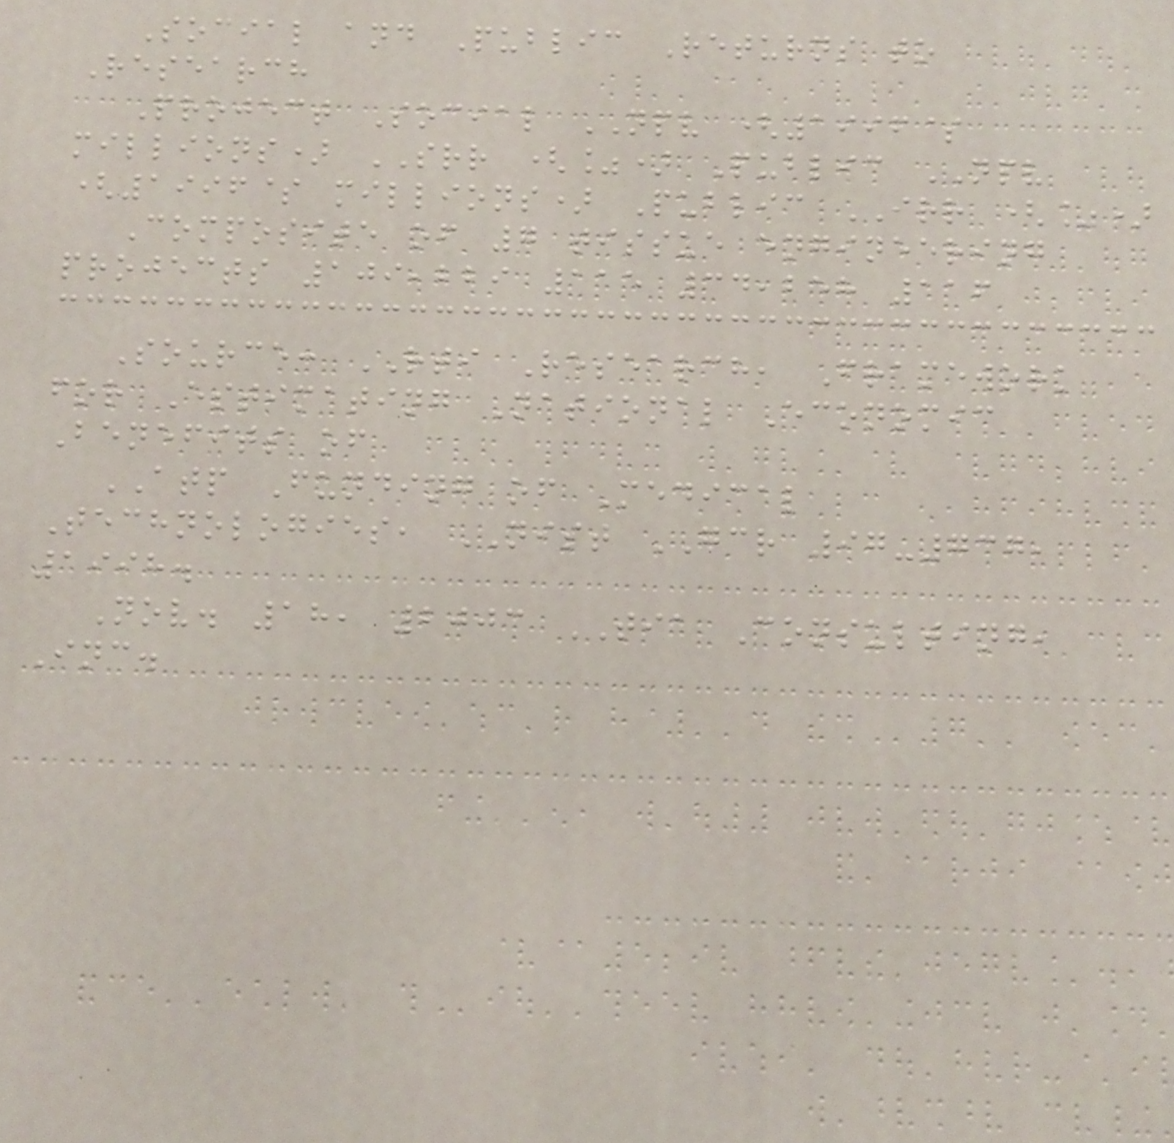Social and Public Returns to
Research
Project Social NPV (1996$
millions) SRR (%) Public NPV
(1996$ millions) Public IRR (%)
Composite of 7 tissue engineering
projects 109,229 115 34,258 116
Source: RTI Research, Framework
for Estimating National Economic
Benefits of
ATP Funding of Medical
Technologies, NIST GCR 97-737,
1998.
Nov. 18, 2003 TIA Consulting,
Inc.
